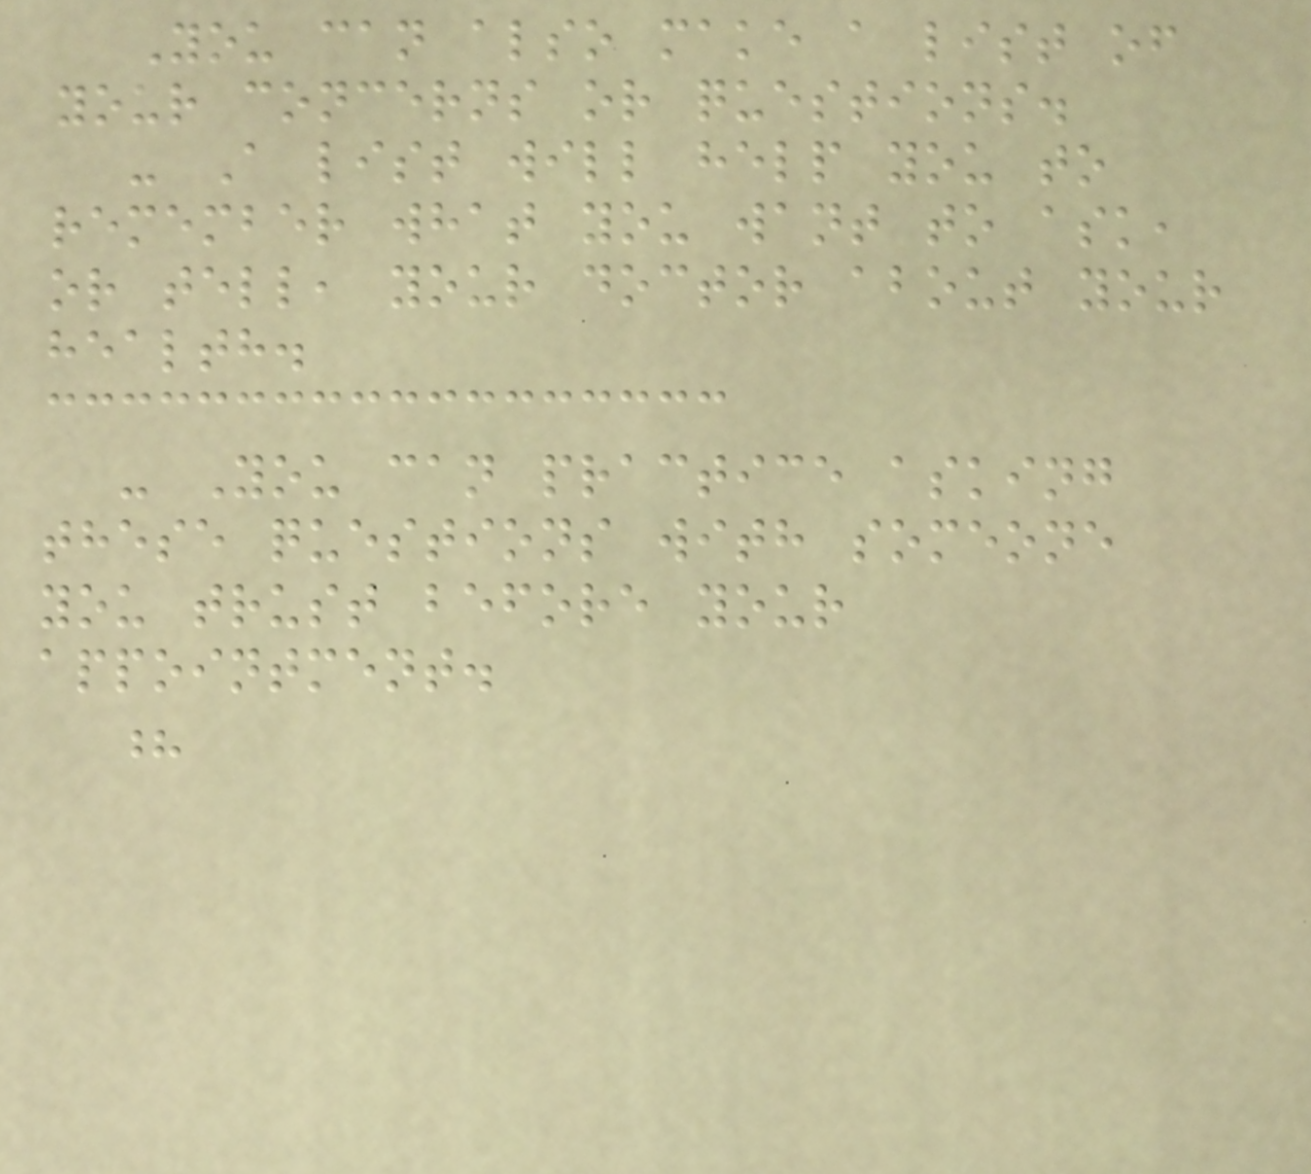You can also make a list of
your concerns or questions.
- A list will help you to
remember what you want to ask,
or tell, your doctor about your
health.
- You can practice asking
these questions with someone
you trust before your
appointment.
?
